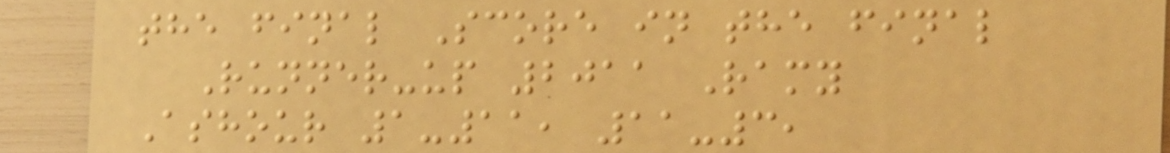the final Score in the final
Runner-up 2011 Ramy
Ashour 1-11, 11-3,
